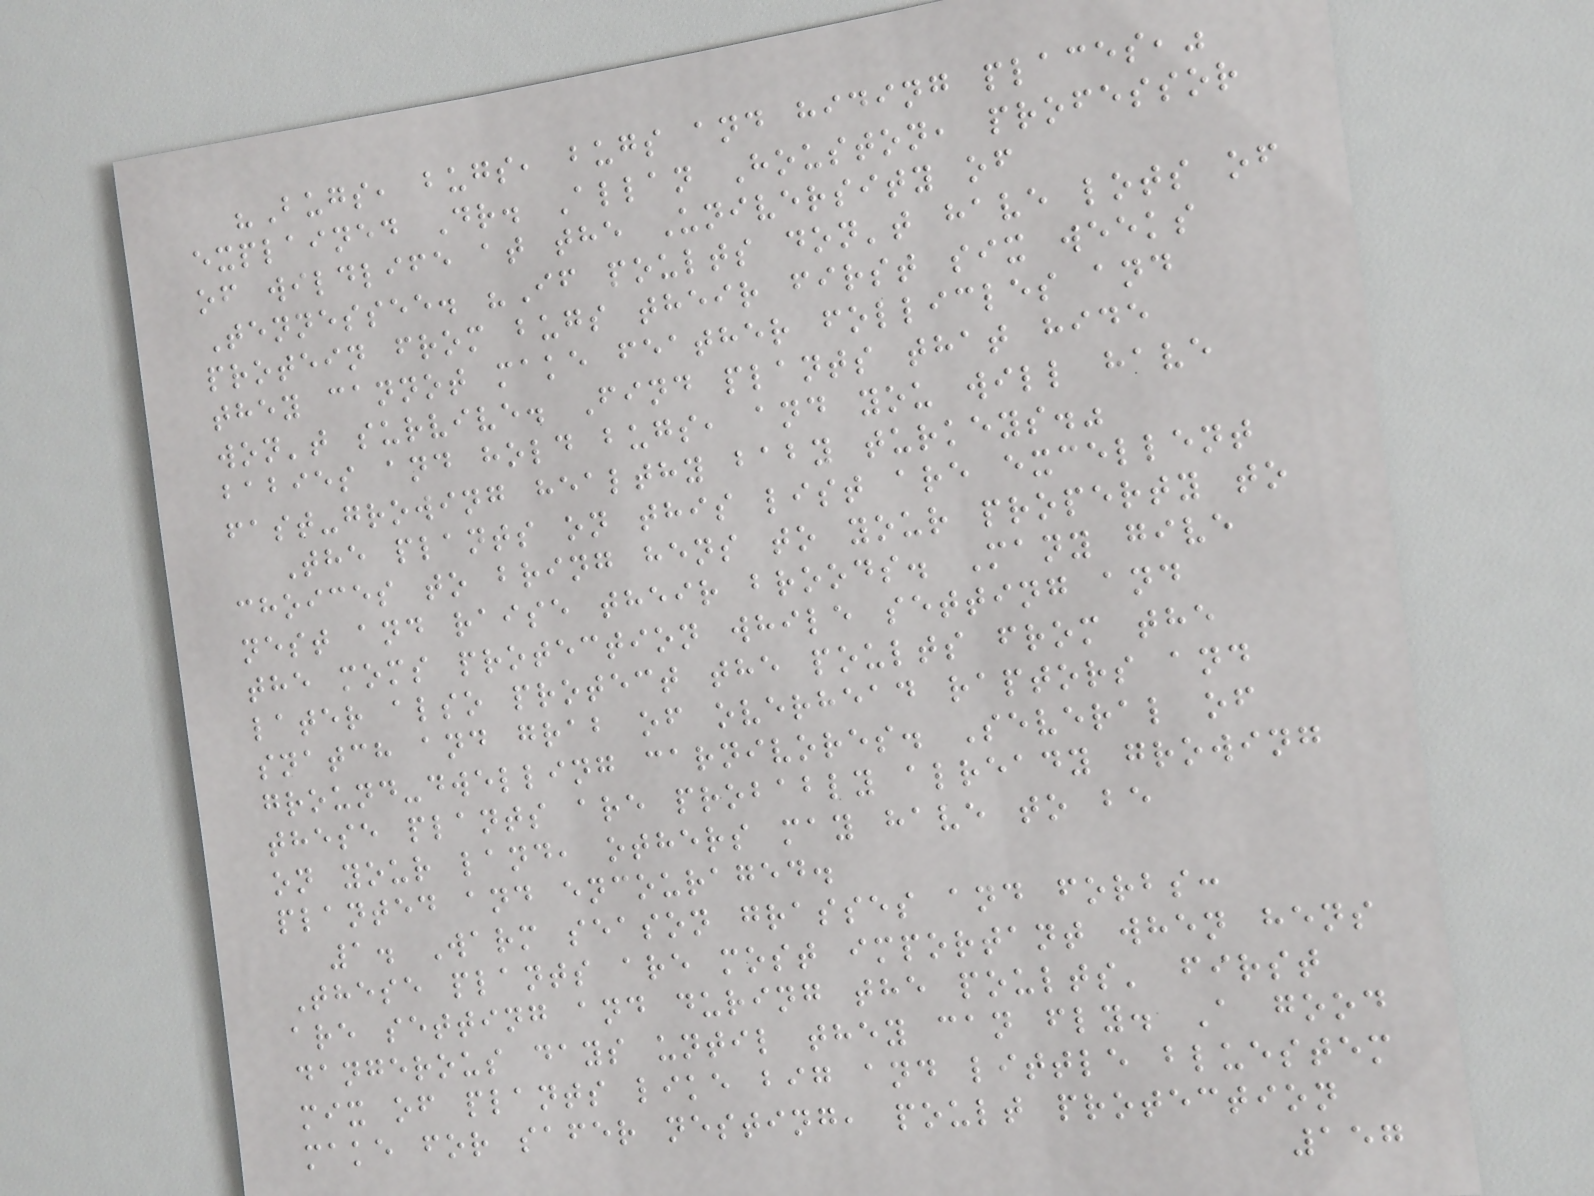"Bugs, bugs, bugs and hiding places,"
explained Dr. Allan Houston, professor
of wildlife at the University of
Tennessee. "If poults don't have lots of
protein from bugs their first six weeks
they cannot make feather follicles and
won't survive. Find plants that hide
babies and hold bugs, and you will have
fast-growing healthy baby turkeys."
The plants on this list are excellent
choices to bring hens to your property to
nest and raise their broods. Many give
the moms protection while setting and
later also protect the poults from the
snatch and grab of overhead raptors and
ground-dwelling carnivores. Several of
these plants are probably already growing
on your land, others may have to be
planted and encouraged.
1. Warm season grasses and forbs:
These plants are most important when hens
are setting and during the poults' first
dangerous days until they can fly. A good
mix of plants like big and little bluestem
make for safer nesting, poult protection
157
